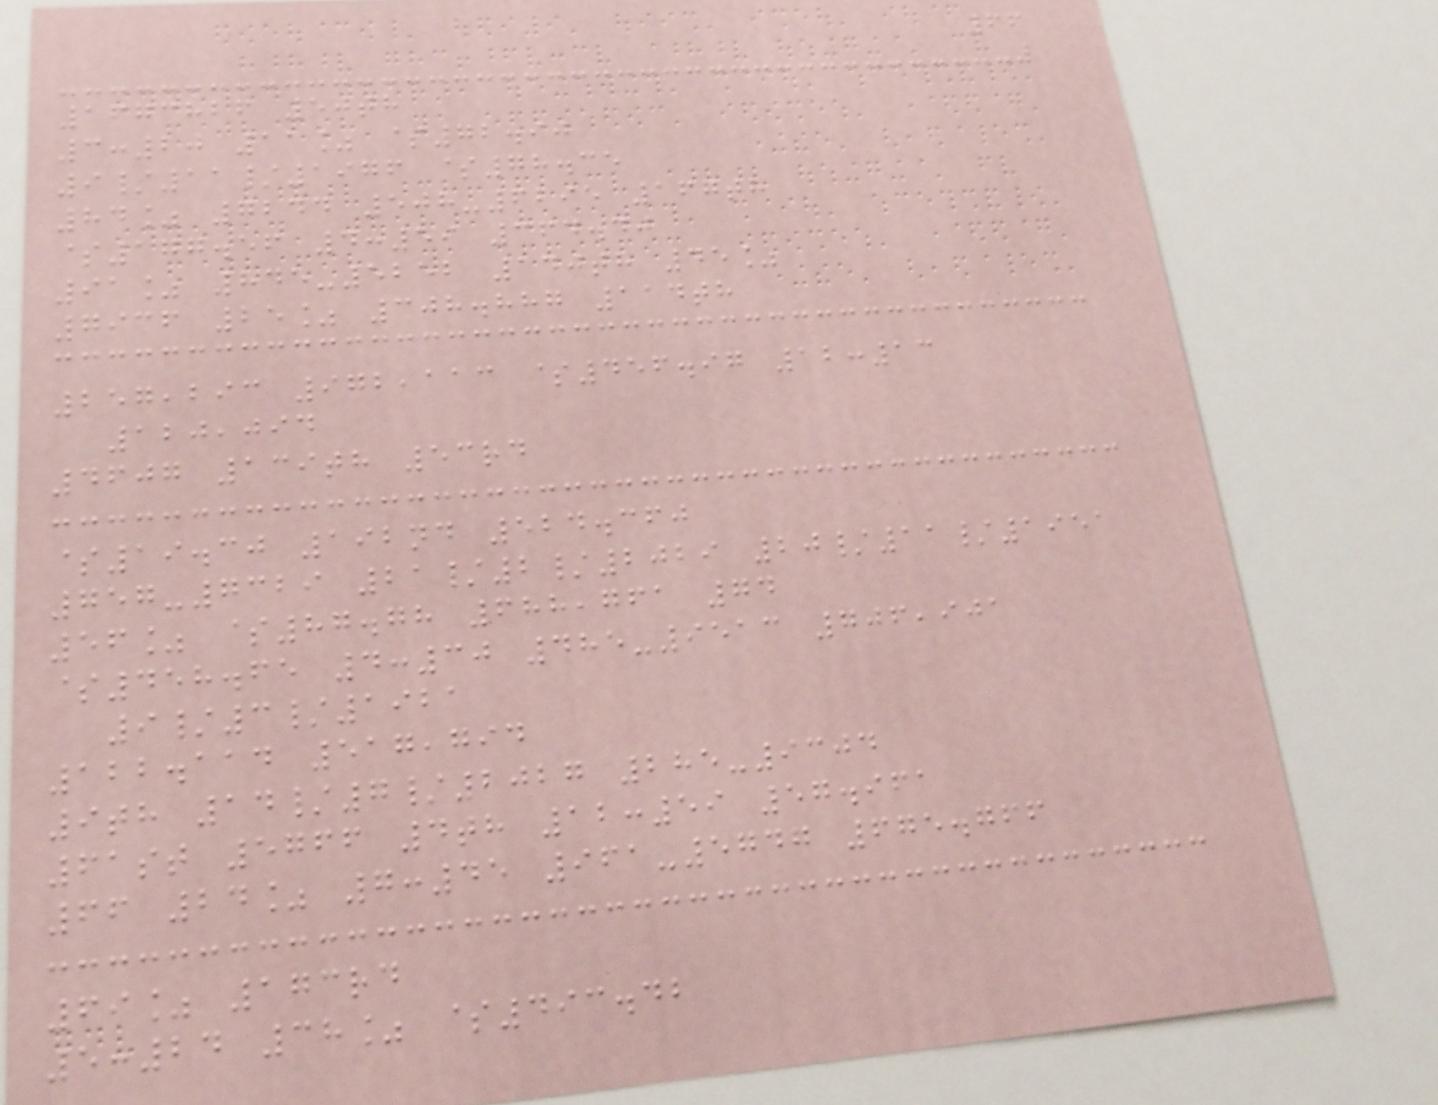66
1673826 50th
3:20 11% $72.90
9/11/1976 $78.35
84% 7244 508-6295 167th
$177.56 4:59 364.40
91% 845-5252 140th 45%
7936 25% 308.887 114th
257,293 972,113 $456.97 12:13
120,094
4607 139th 53rd
$19.30 192nd 524.360
757-7329 21/2/2029 20/11/1951
56% $87.78 688,761 74
$458.65 4:30 485-9513 706,901
9/3/1921
122.114 517,794
9th 14/7/2027 285-9304
61st 5766 4th 12:59 57.961
66 24% 7:45 961-5747 675.766
69% 173rd
5:24 38% $493.42
